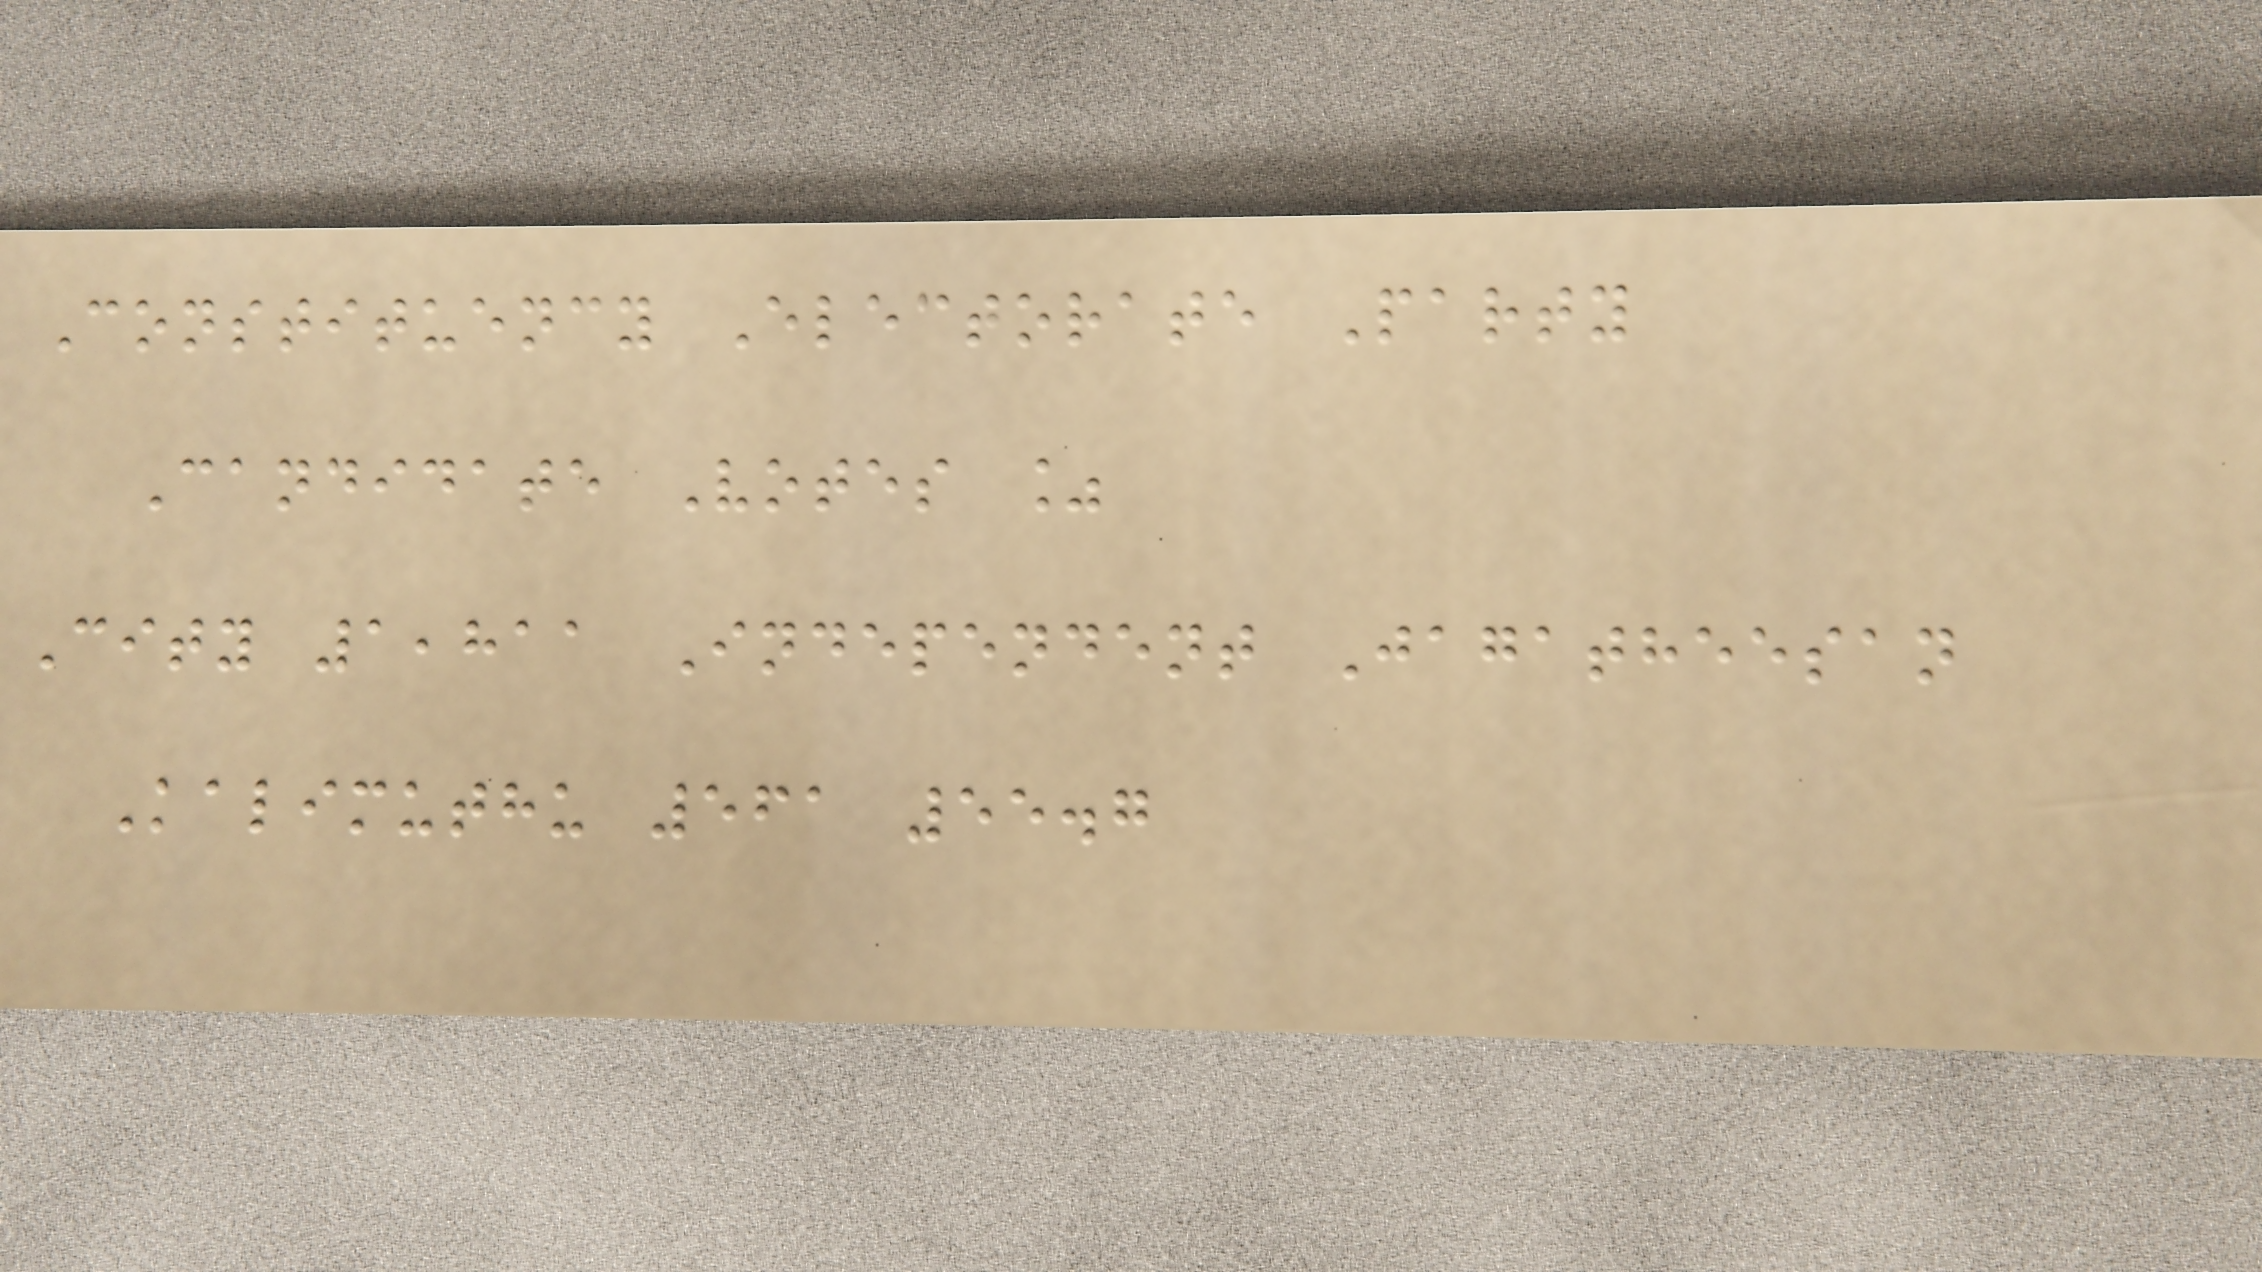Constituency Electorate Party
Candidate Votes %
City 1,811 Independent Jagatheesan
Kalimuthu 561 55.7
